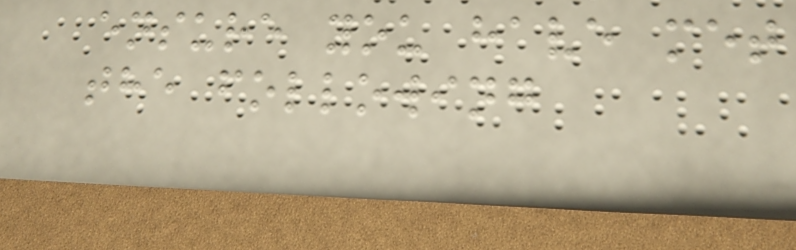ensure you have met
the following
